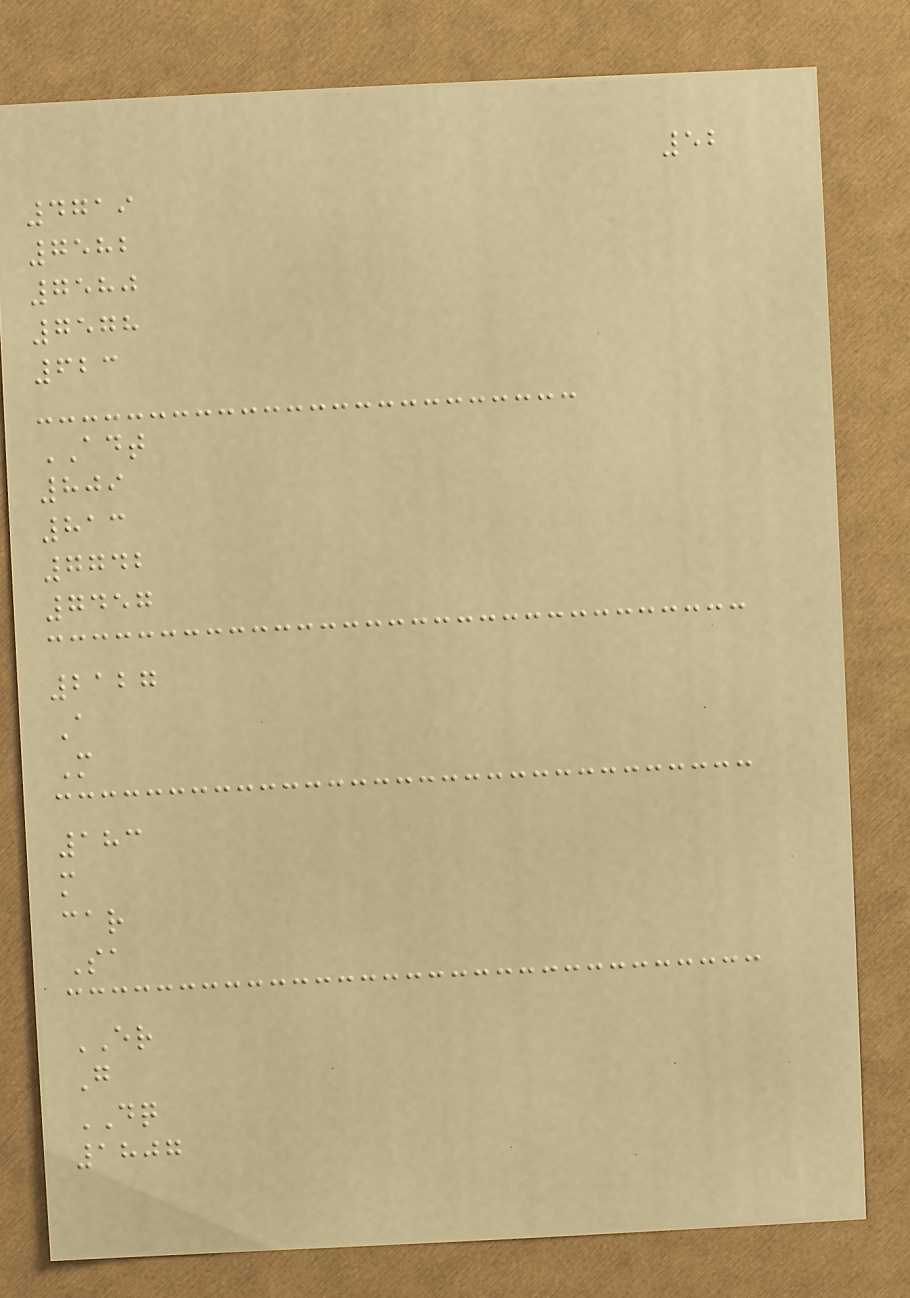52
4719
7582
7580
7578
623
ADT
809
813
7742
7457
2127
A
M
183
m
car
Sa
ER
G
DQ
1807
